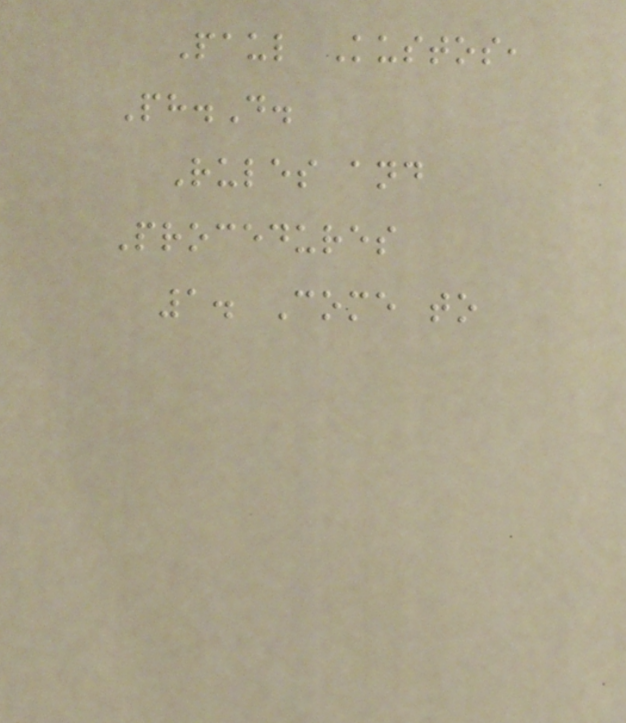Paul Kustos,
Ph.D.
Rules and
Procedures
1. Come to
